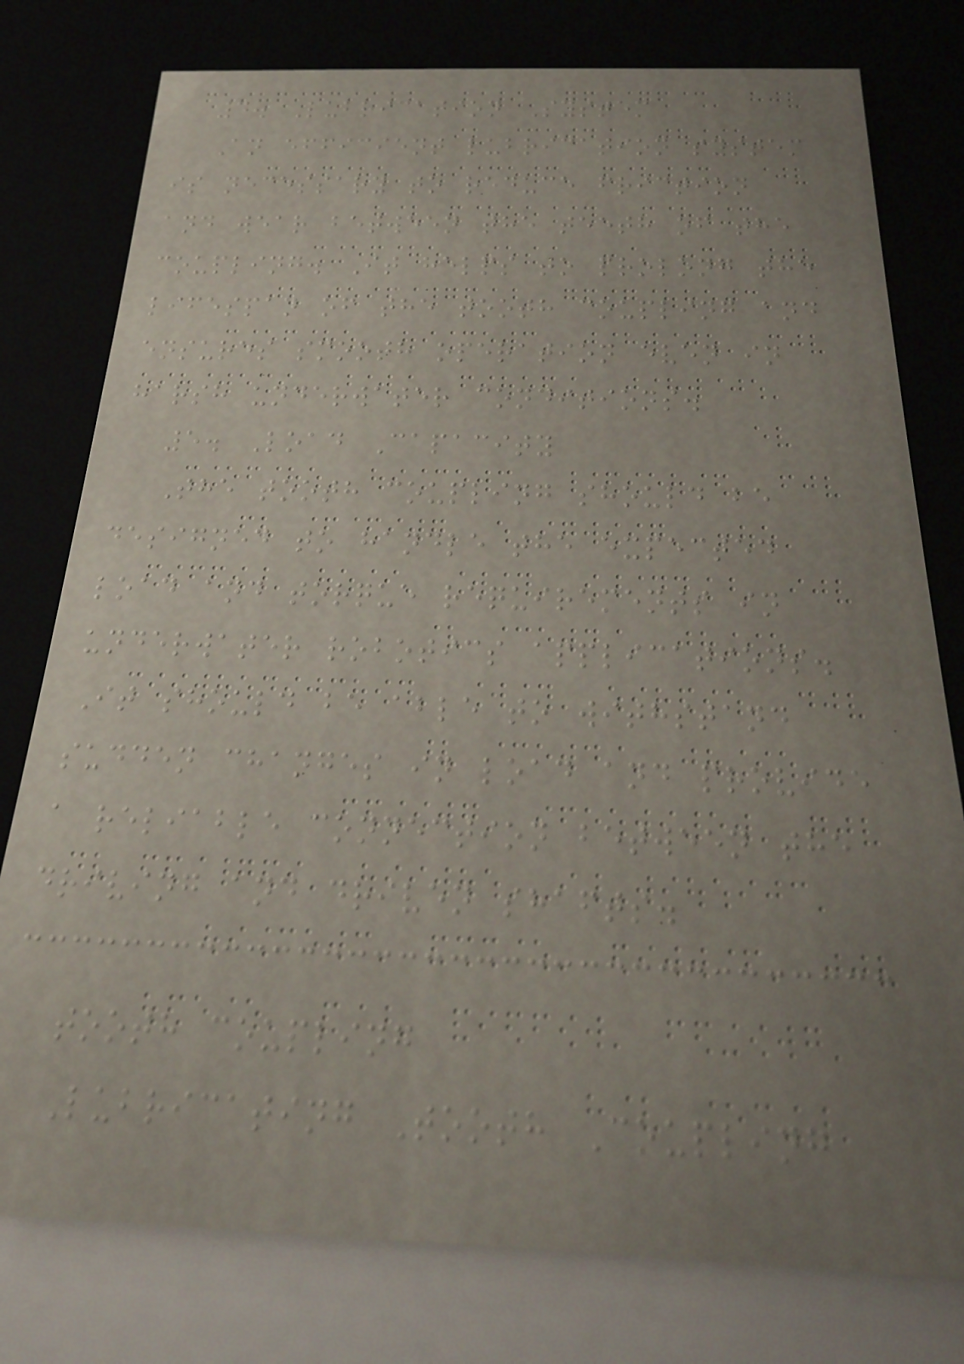4. Lubrication System
An efficient lubrication system
is necessary to reduce friction
and wear between the teeth of the
coupling. It helps to prolong the
lifespan of the tooth coupling and
ensures smooth operation even in
harsh underwater conditions.
5. Load Capacity
The tooth coupling should be
designed to handle the expected
load and torque requirements in
underwater robotics applications.
It should be able to withstand
sudden changes in load and provide
a reliable connection between the
driving and driven shafts.
tooth coupling
Lubricating Tooth Coupling
